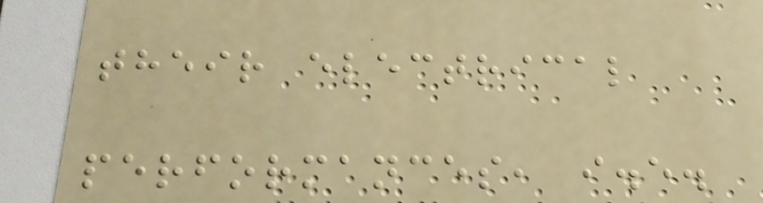their electrical
performances, i.e.
